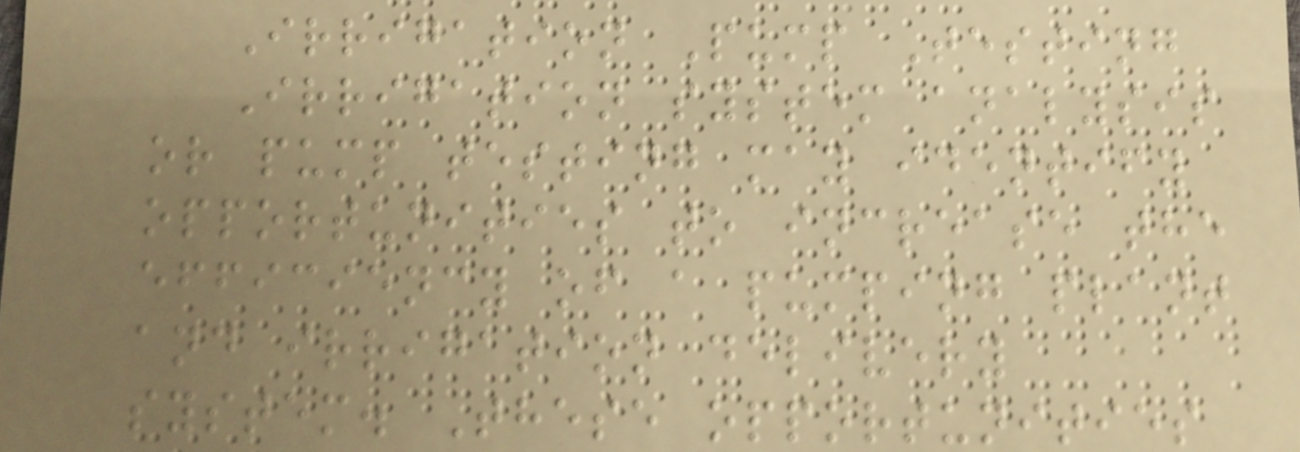Irrigation Pump Testing
Irrigation system analysis
or pump testing may identify
opportunities to increase the
efficiency of a pumping plant
and irrigation delivery
system. These opportunities
